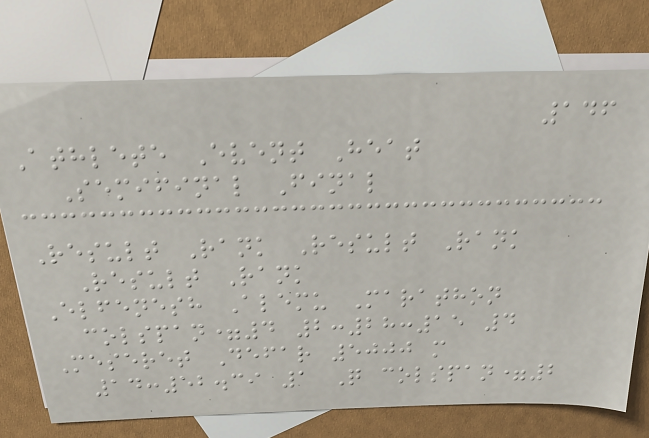146
Athlete Event Heat
Semifinal Final
Result Rank Result Rank
Result Rank
Elfenesh Alemu Marathon
colspan=4 2:28:15 4
Meseret Defar 5000 m
14:52.39 1 Q colspan=2
